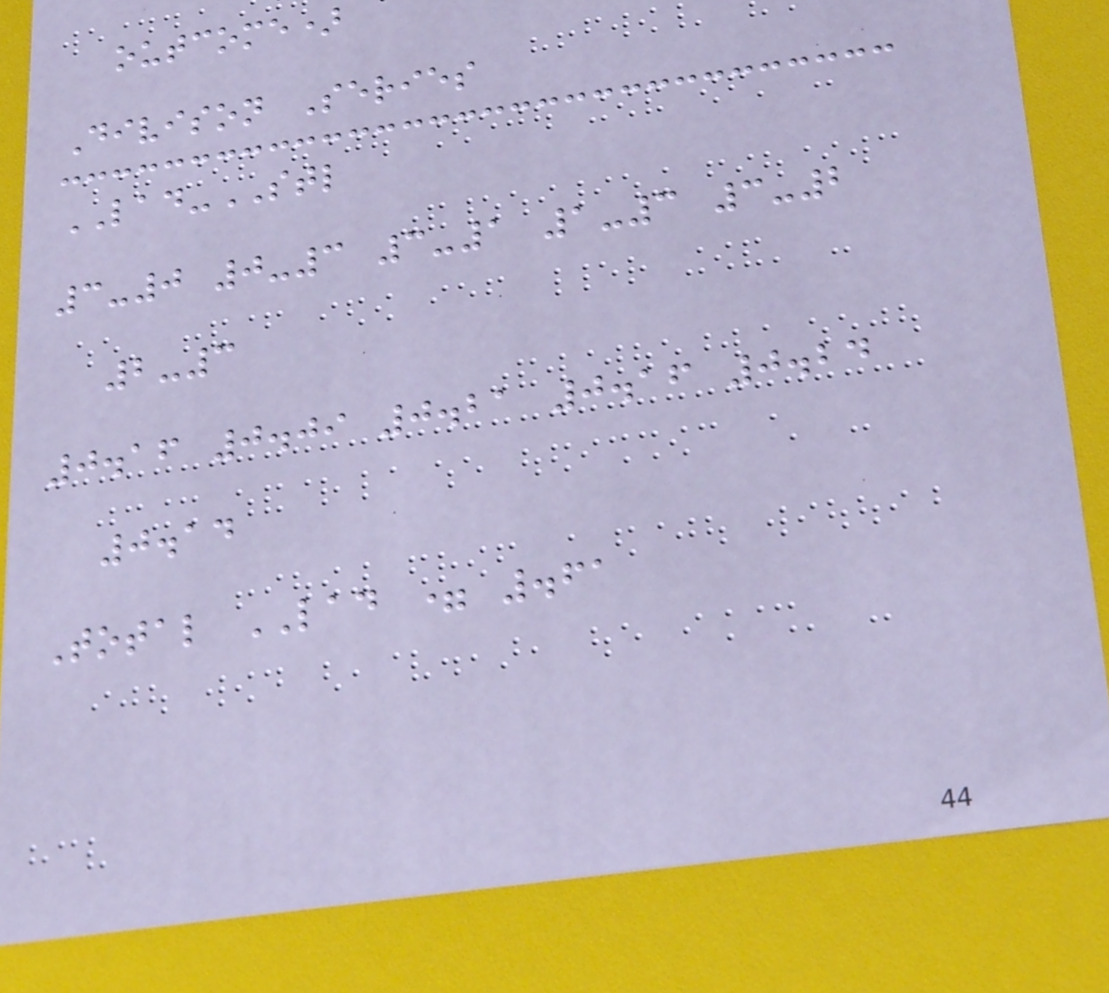outcome)
Divison Series
LAD-STL
3-0 0-3 3-1 1-3 3-2
2-3
0.16 0.09 0.21 0.16 0.24
0.14
Total LAD = .61
